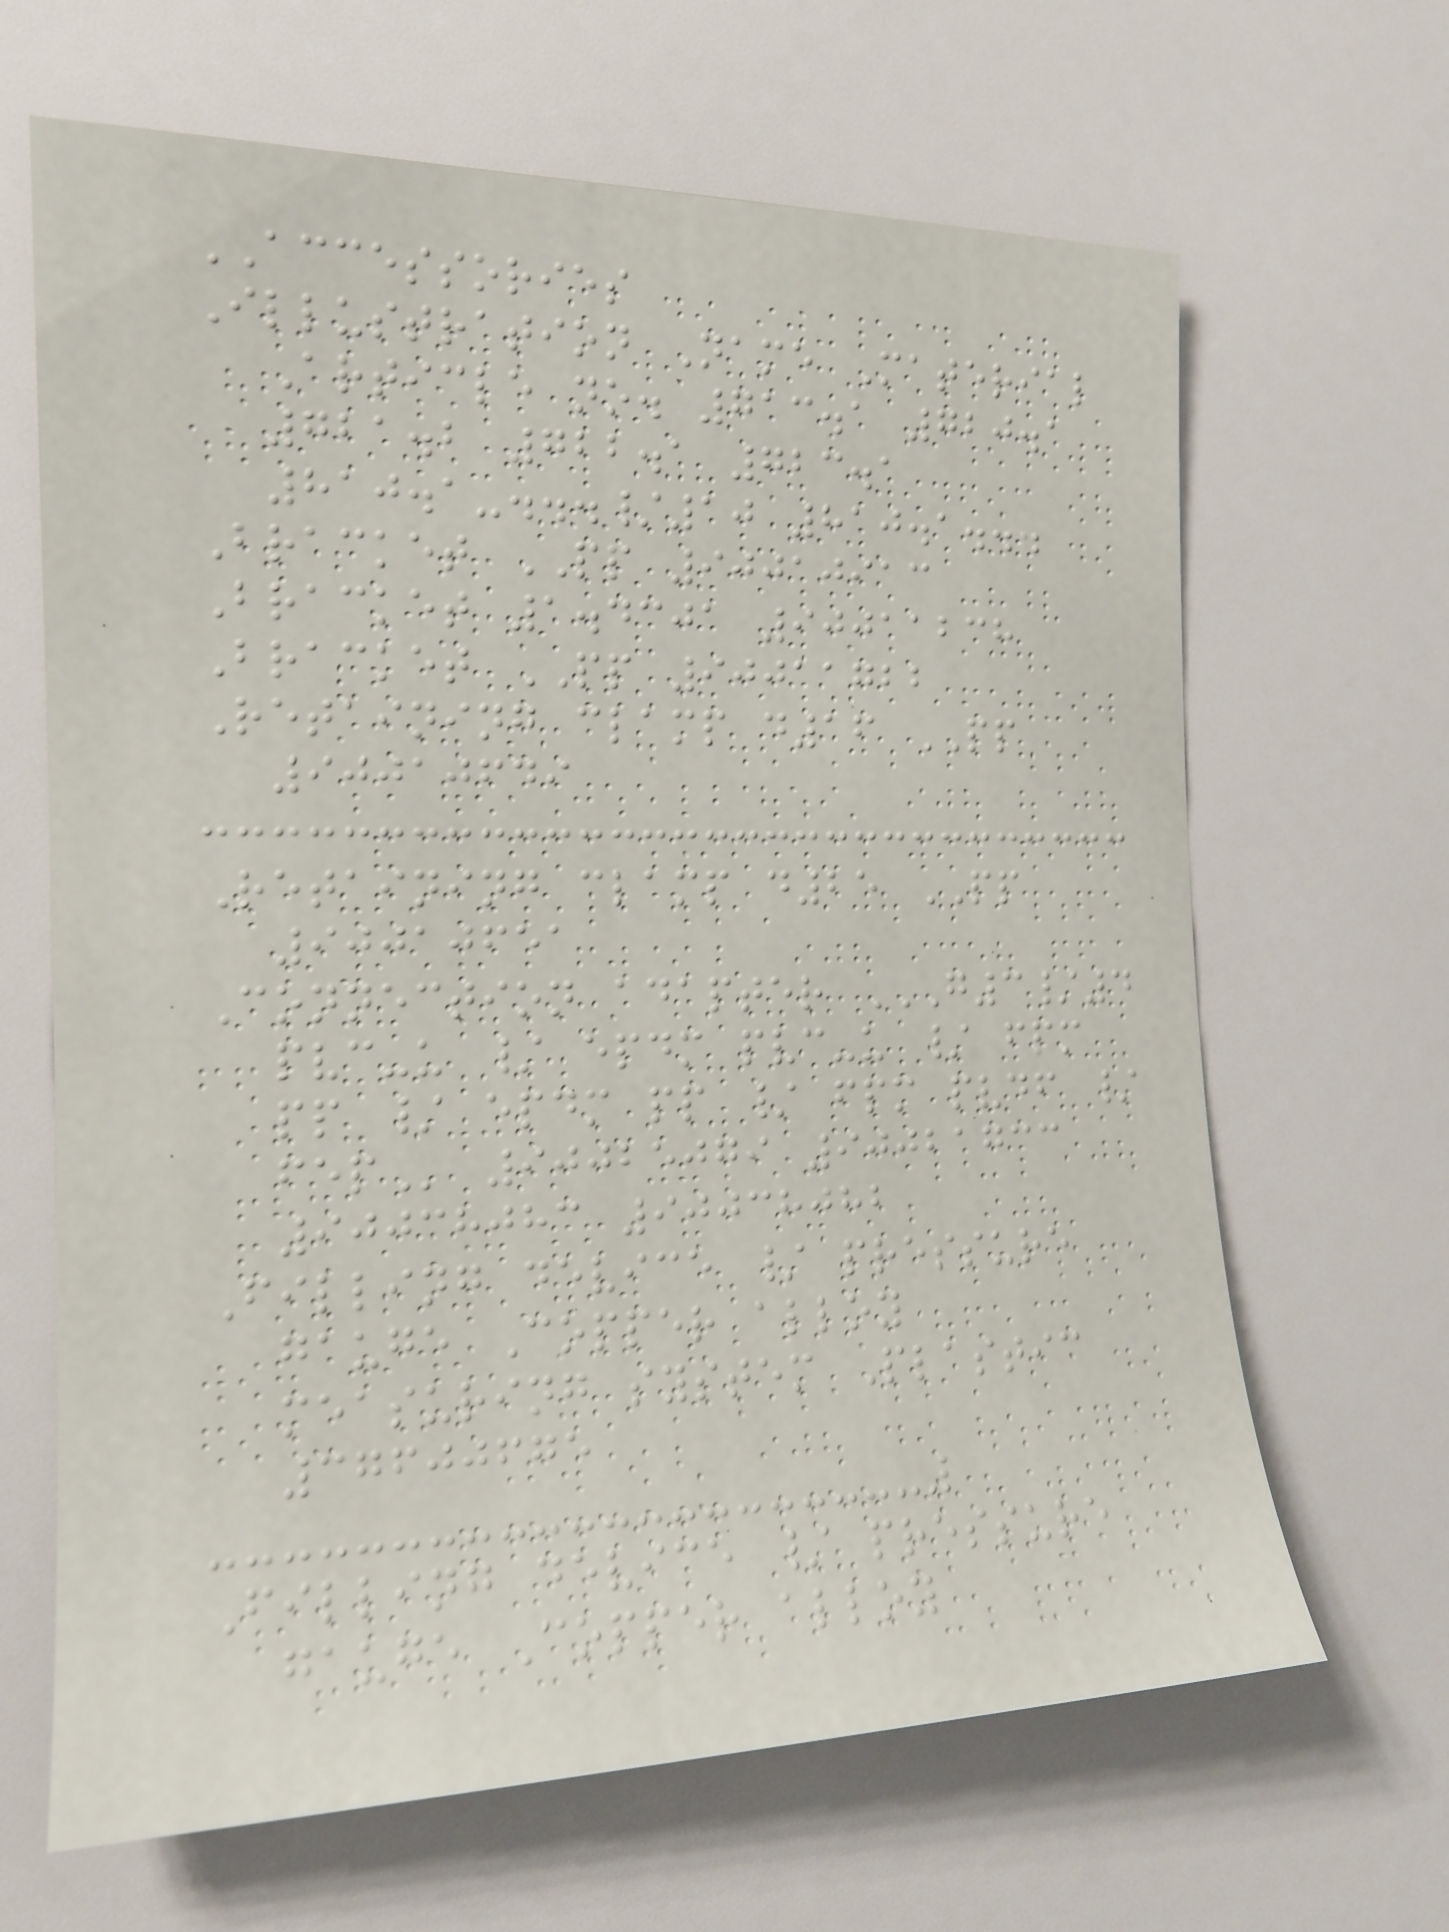ACCESSORIES
Illustration Name Material
Article no. 713.1 720.1
721.2 722.1 723.1
810.1-.../10 810.1...
Bracket PP 90010913
Bracket 1.4301 90011238
Bracket PP 90011722
Retaining clamp d16 PP
90010649
Retaining clamp d25 PP
90010651
Connection adapter G3/4
PVC-U / EPDM PVC-U / FPM
PP / EPDM PP / FPM PVDF /
FEP 90025079 90021733
90038083 90038082
Filling device / pressure
gauge Copper alloy
measuring system Plastic
37600675
Filling device / pressure
gauge Copper alloy
